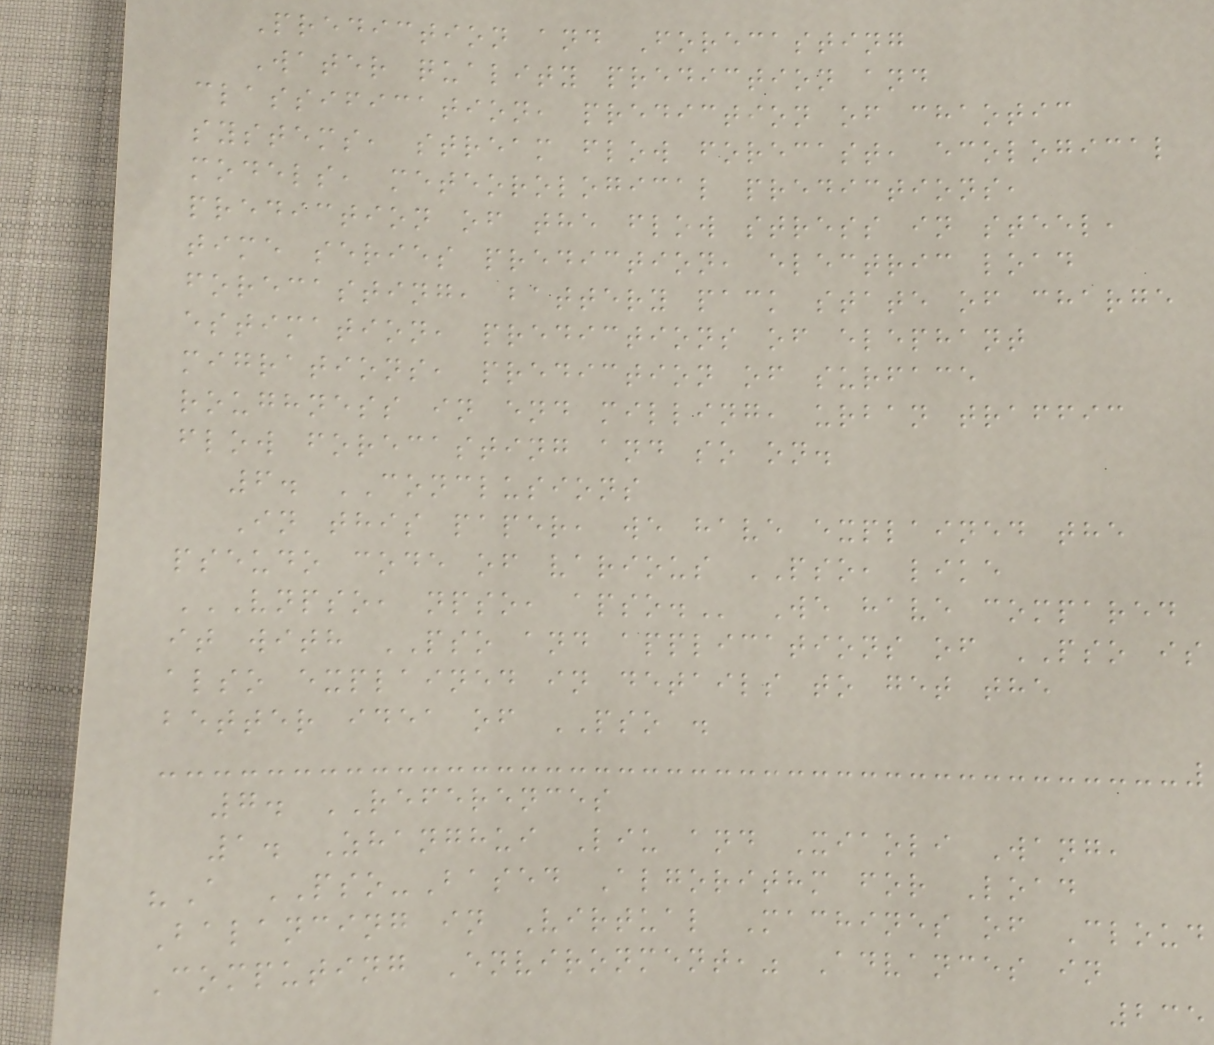Prediction and Forecasting
Water quality prediction and
classification, prediction of chaotic
systems, stream flow forecast, ecological
models, meteorological predictions,
prediction of the flow stress in steel,
time series prediction, electric load
forecasting, battery pack state of charge
estimation, predictions of elephant
migrations, prediction of surface
roughness in end milling, urban traffic
flow forecasting and so on.
6. CONCLUSIONS
In this paper, we have explained the
pseudo code of various PSO, like
VNPSO, NPSO, APSO. We have compared
it with PSO and applications of PSO is
also explained in details to get the
better idea of PSO .
7. REFERENCES
1. Zhanghui Liu and Xiaoli Wang,
"A PSO-Based Algorithm for Load
Balancing in Virtual Machines of Cloud
Computing Environment," Advances in
235
